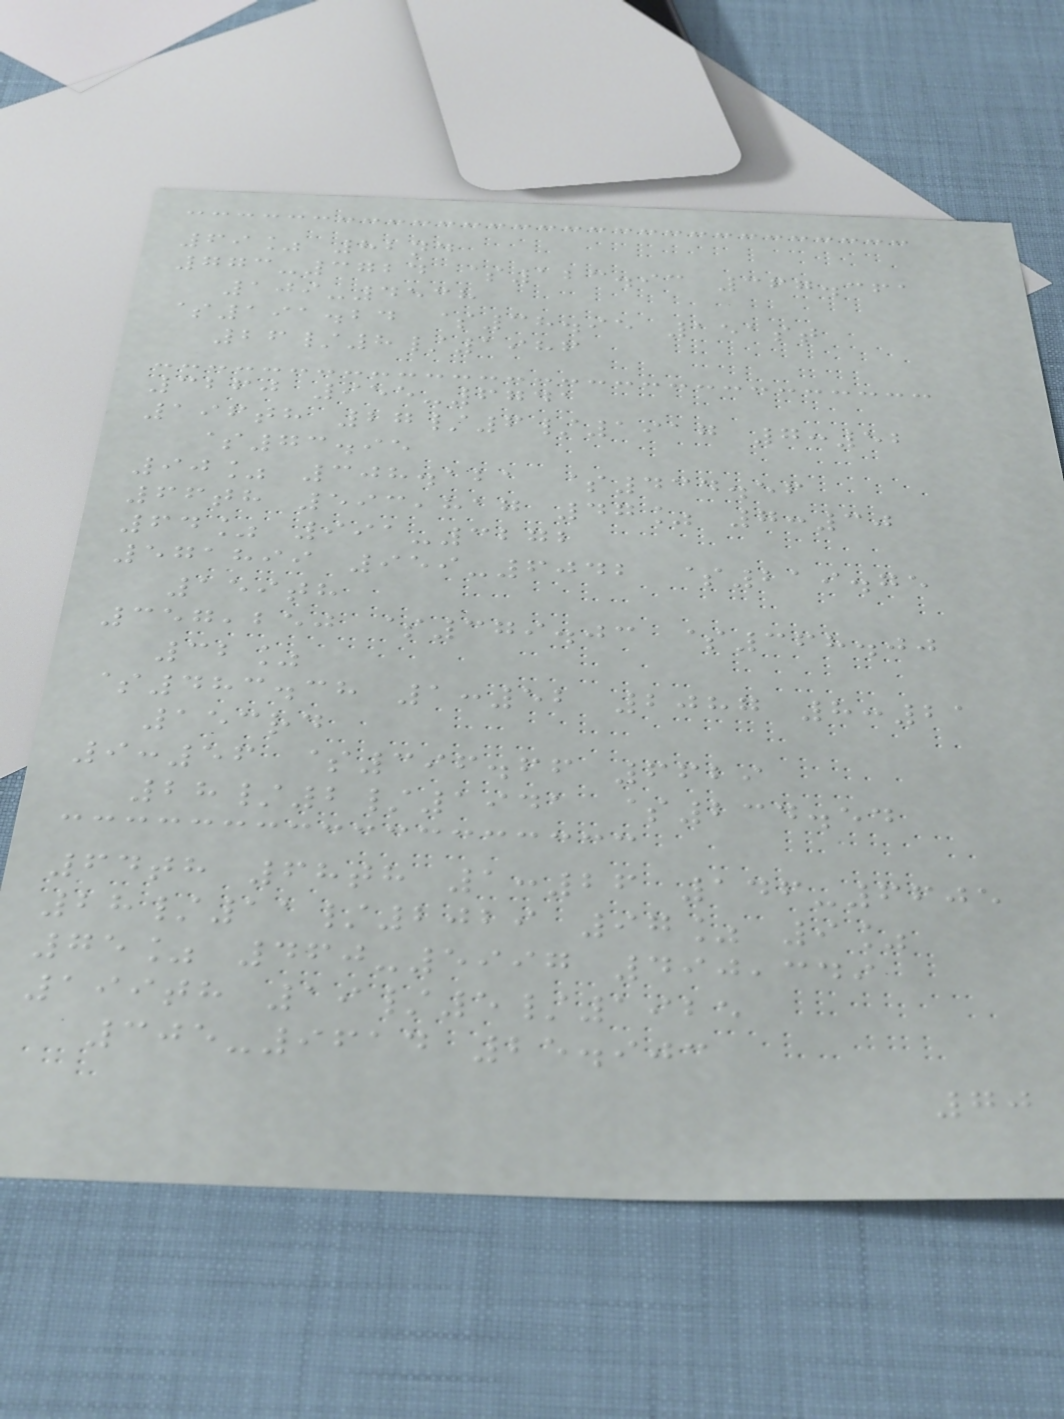69% 82nd
773-3724 $123.93 367.361
109-4538
$191.24 $38.95 151st
26/8/1986
3260 955-6741
196th 27/6/1917 7:52
$73.95
90% 308.121 $434.56
66th 593,817 47% 7:30
64% 991-3272
571899 959-6042 $219.75
159th
357,250 $379.03 $368.00
32%
$483.38 1:52 2087 8:21
153rd
9:56 $396.66 6629
28/2/1941 $234.54
64th 68th 1:26 146-6605
28/11/2029 97% 9%
75% 460-5997 490,349
199th 19/5/1925
305-9614 25.903
70
